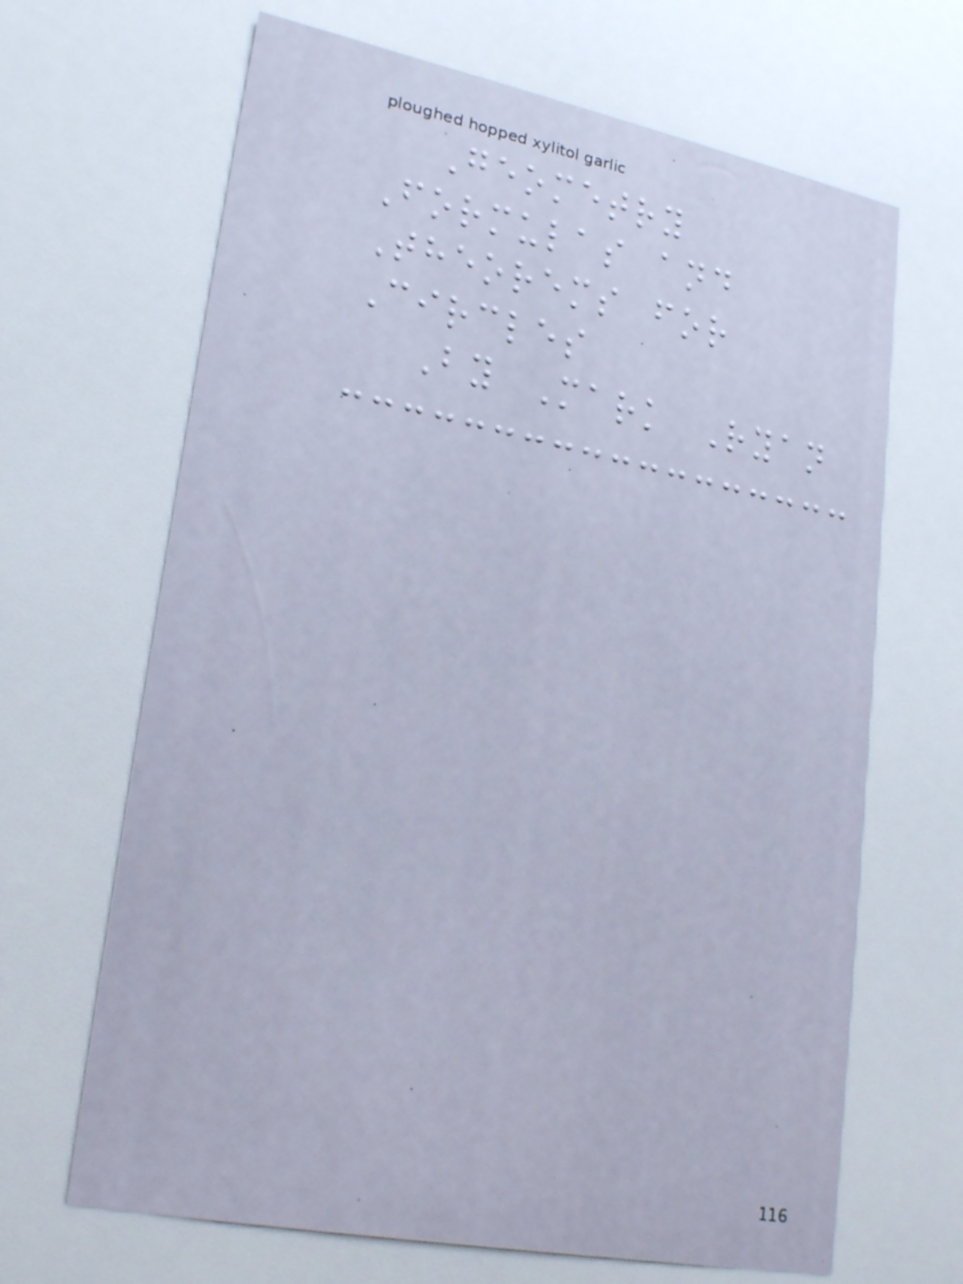Geometry
Formulas and
Theorems for
Circles
By Mark Ryan
